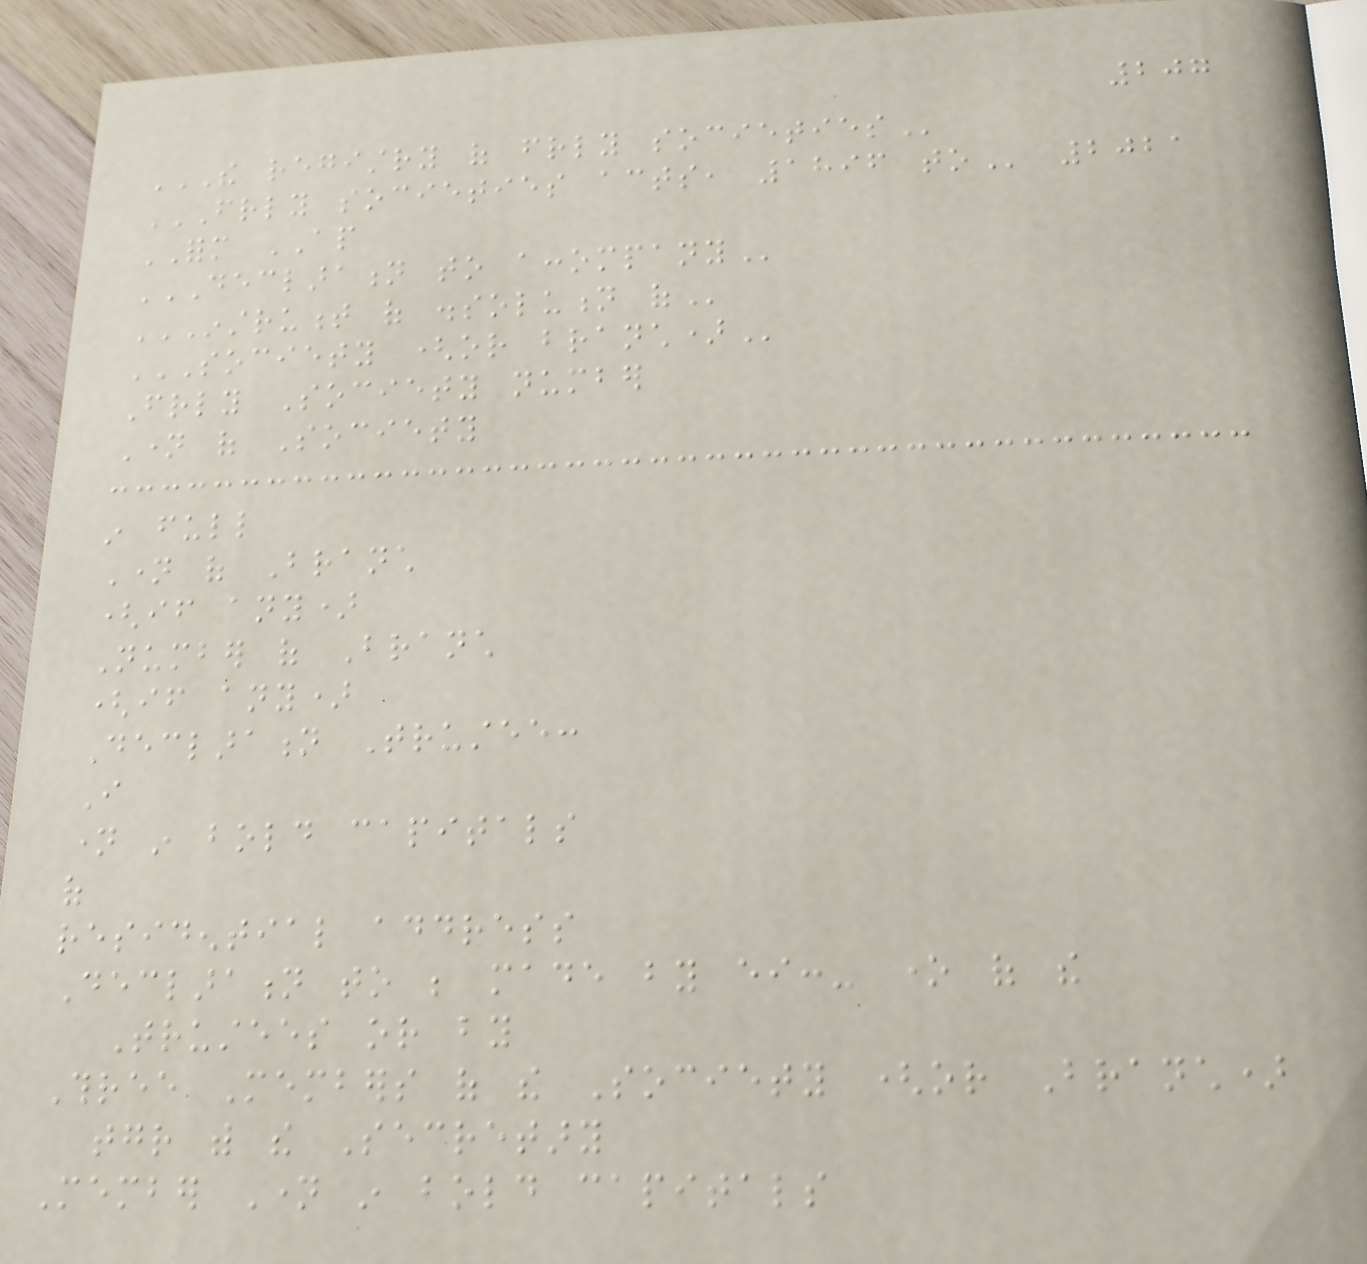207
THE REGISTRY OF FRIENDLY SOCIETIES
FRIENDLY SOCIETIES ACTS, 1896 TO 2021
FORM AP
DECLARATION TO ACCOMPANY
INSTRUMENT OF DISSOLUTION OF
SOCIETY (OR BRANCH)
Friendly Society number
Name of Society
in full
Name of Branch
(if any)
Number of Branch
(if any)
Declaration Trustee:
I
name in bold capitals
of
residential address
Declaration to be made by either:- one of the
Trustees or by
Three Members of the Society (or Branch)
together with the Secretary
Member Name in bold capitals
